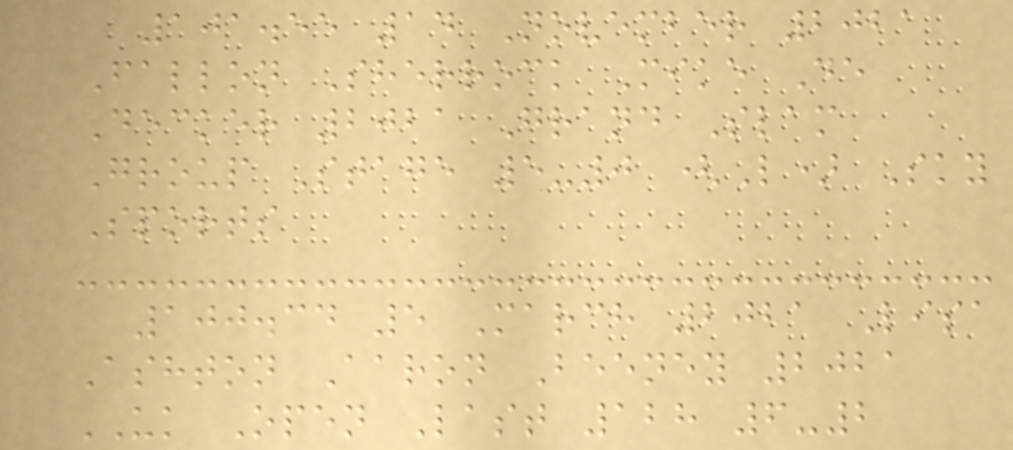101.55 14 November 2021
Fallon Sherrock Mike De
Decker 2021 Grand Slam
Group Stage 5-0 (L) Sky
Sports
100.34 5 March 2021 Lisa
Ashton Aaron Beeney 2021
UK Open Last 128 6-2
